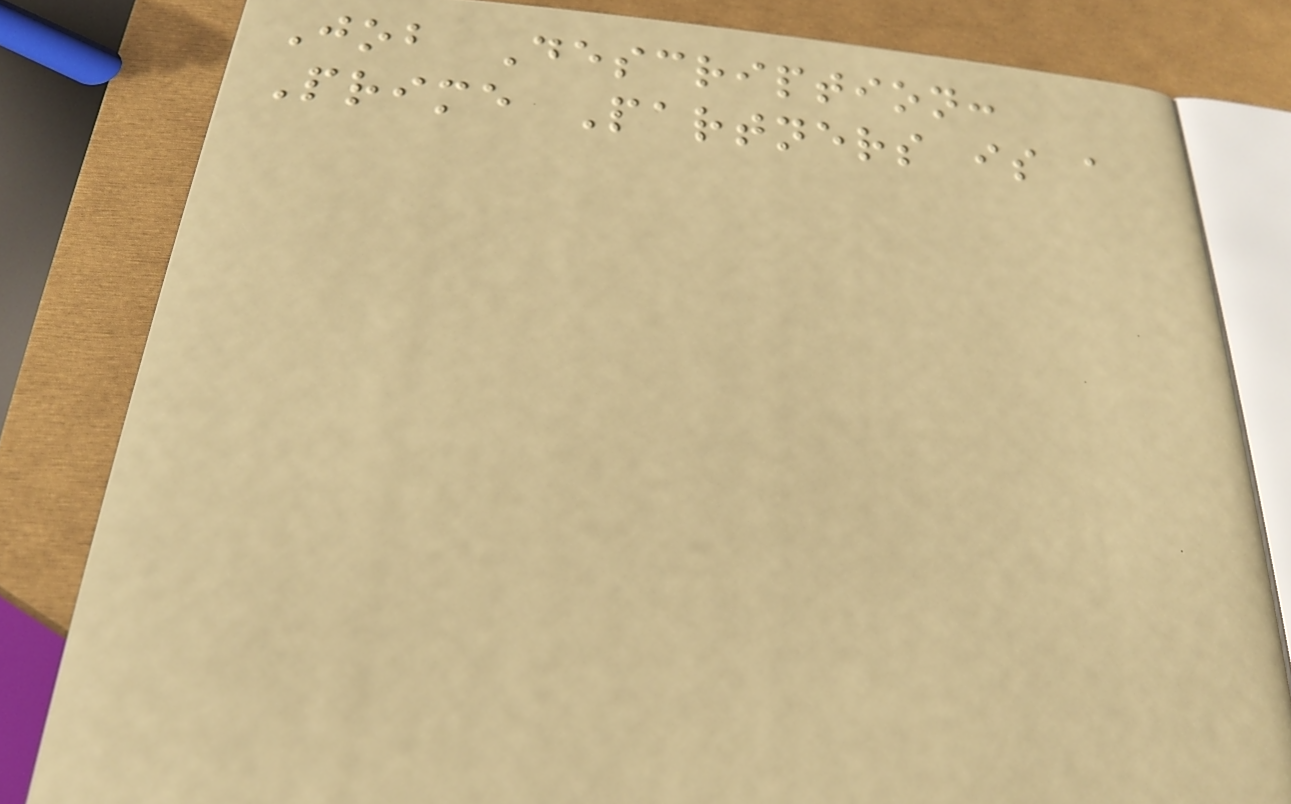Job Description:
Prime Partners is a
